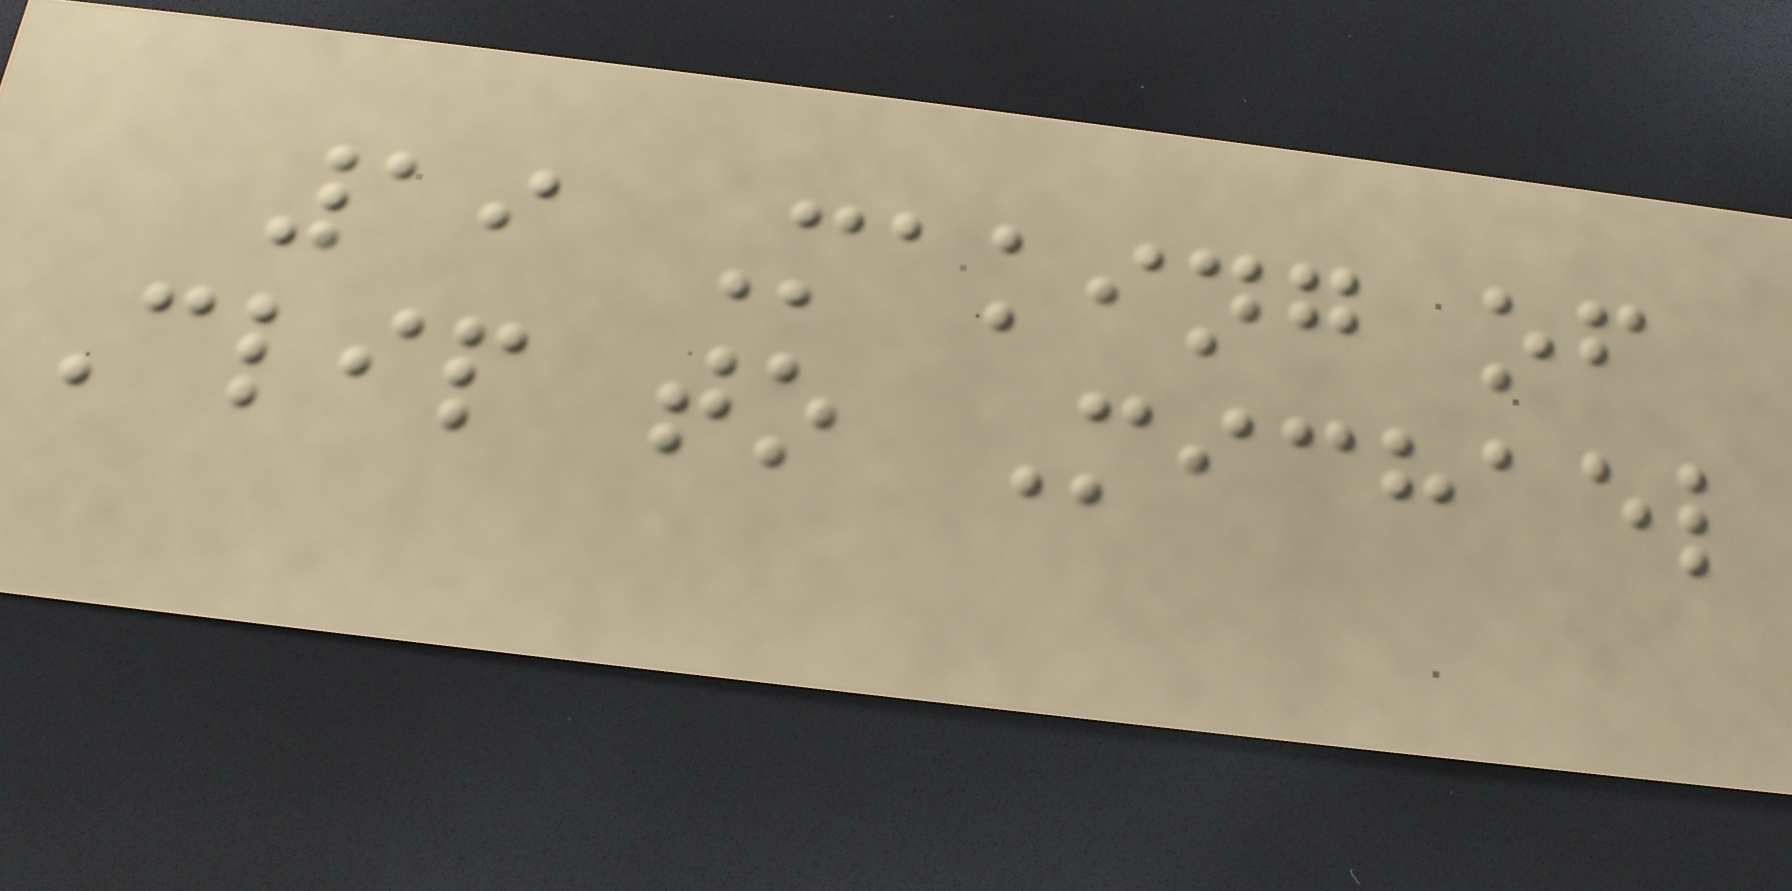19 Making of
Clip to Michael
